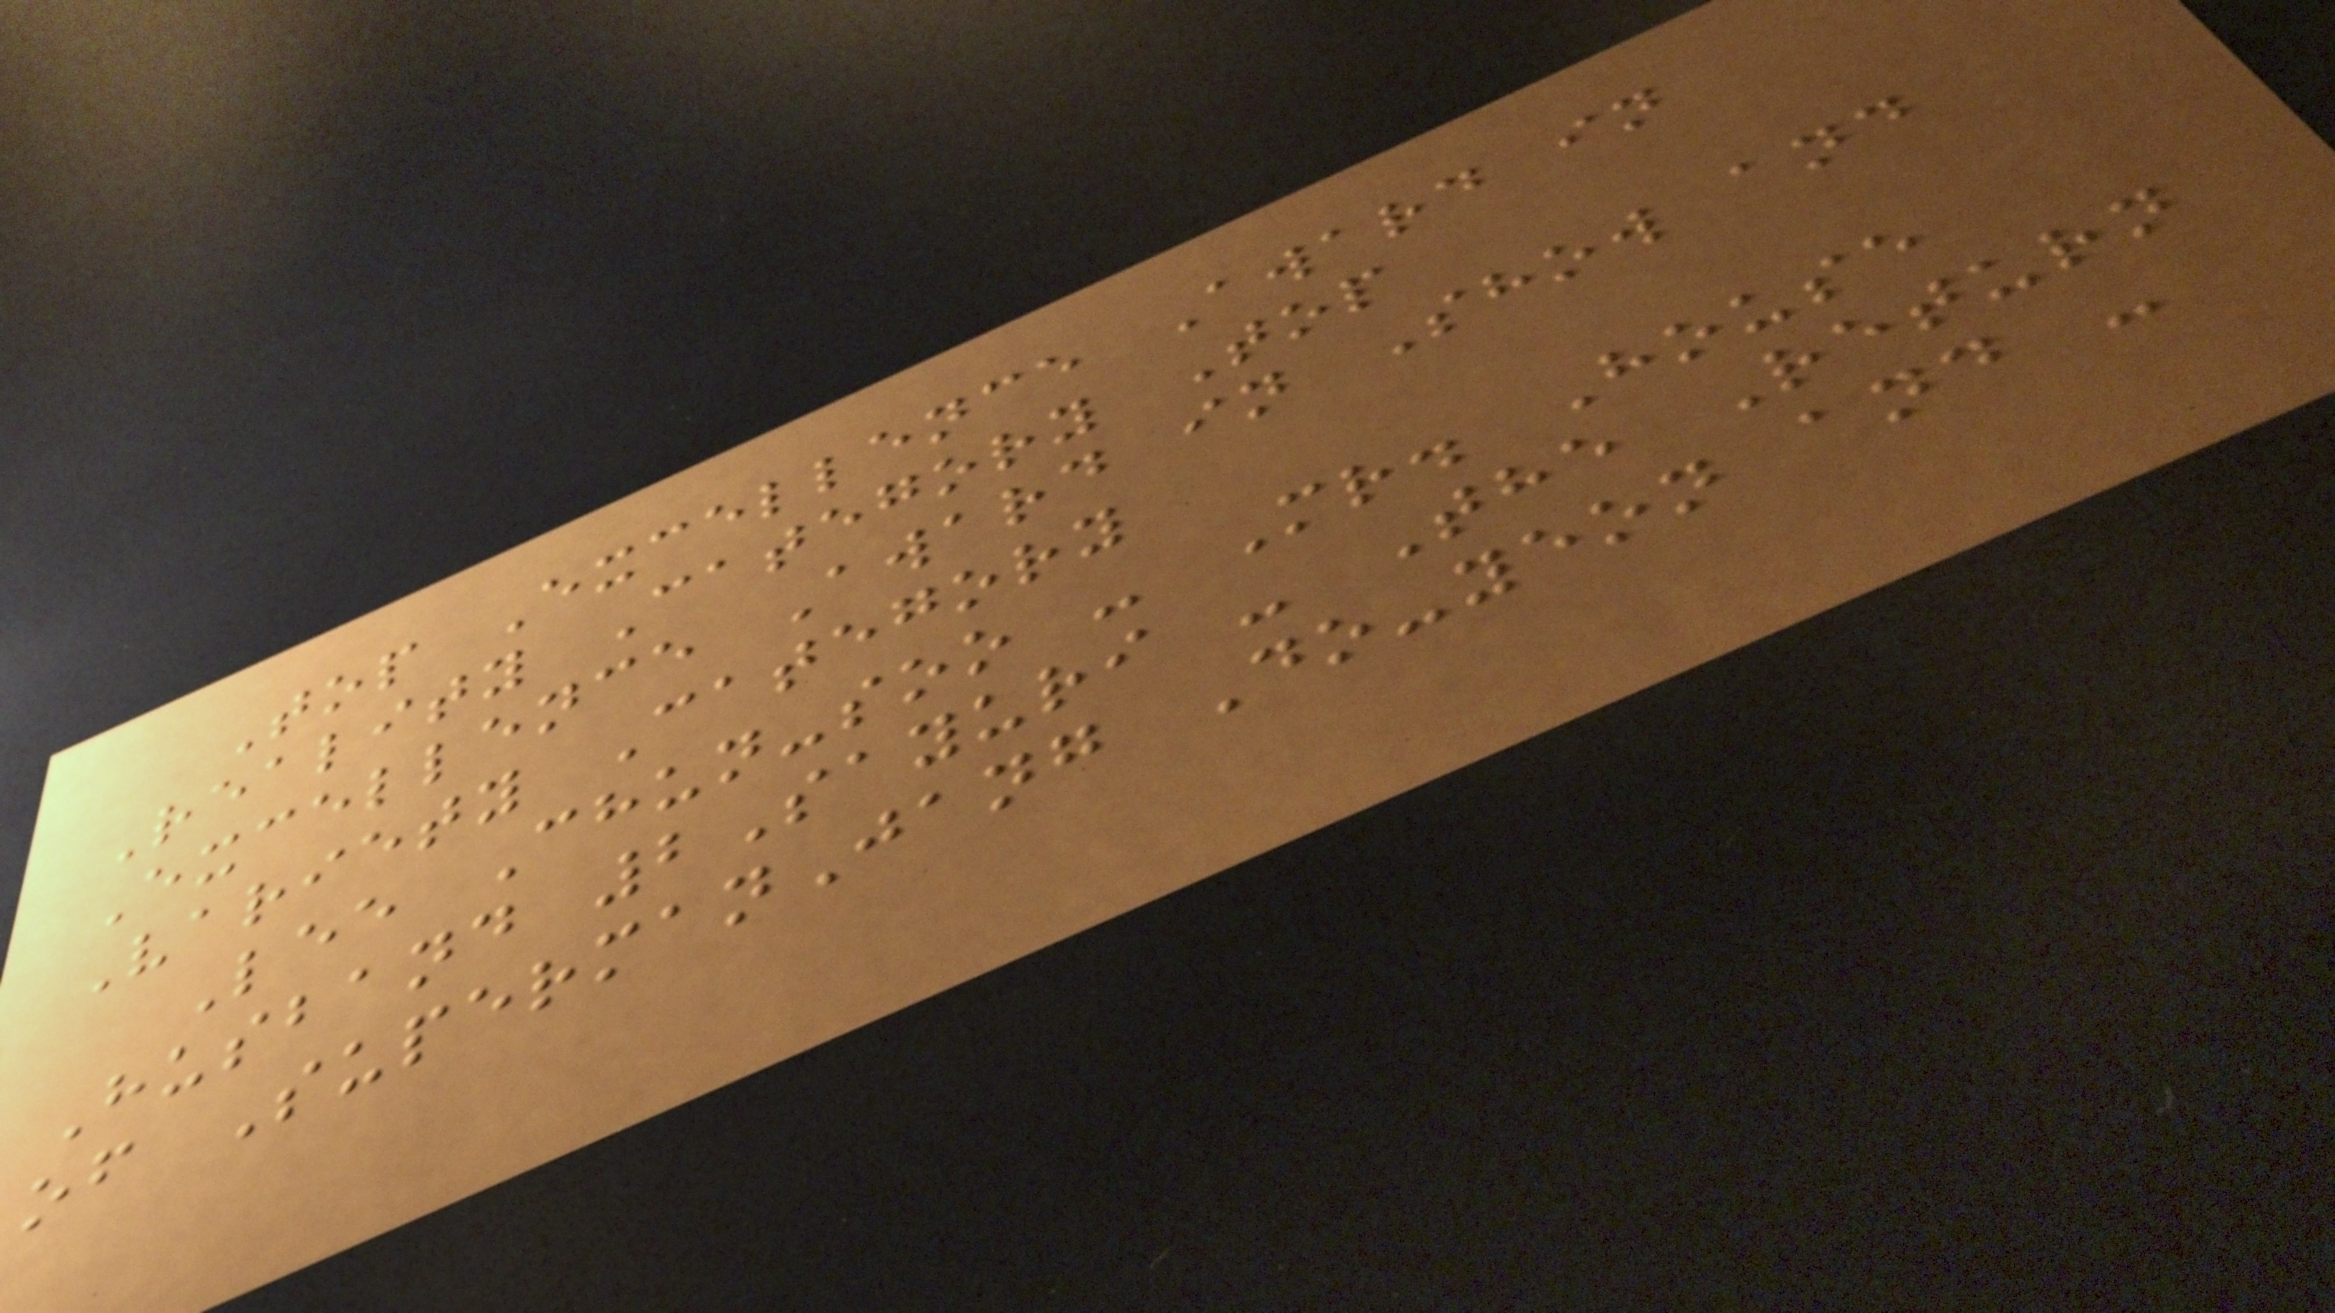Top Excellence Award in
Reality Category Top
Excellence Award in Show and
Variety Category
Lee Chun-soo - Mr. House
Husband 2Sayuri - The Return
of SupermanJang Do-yeon and -
